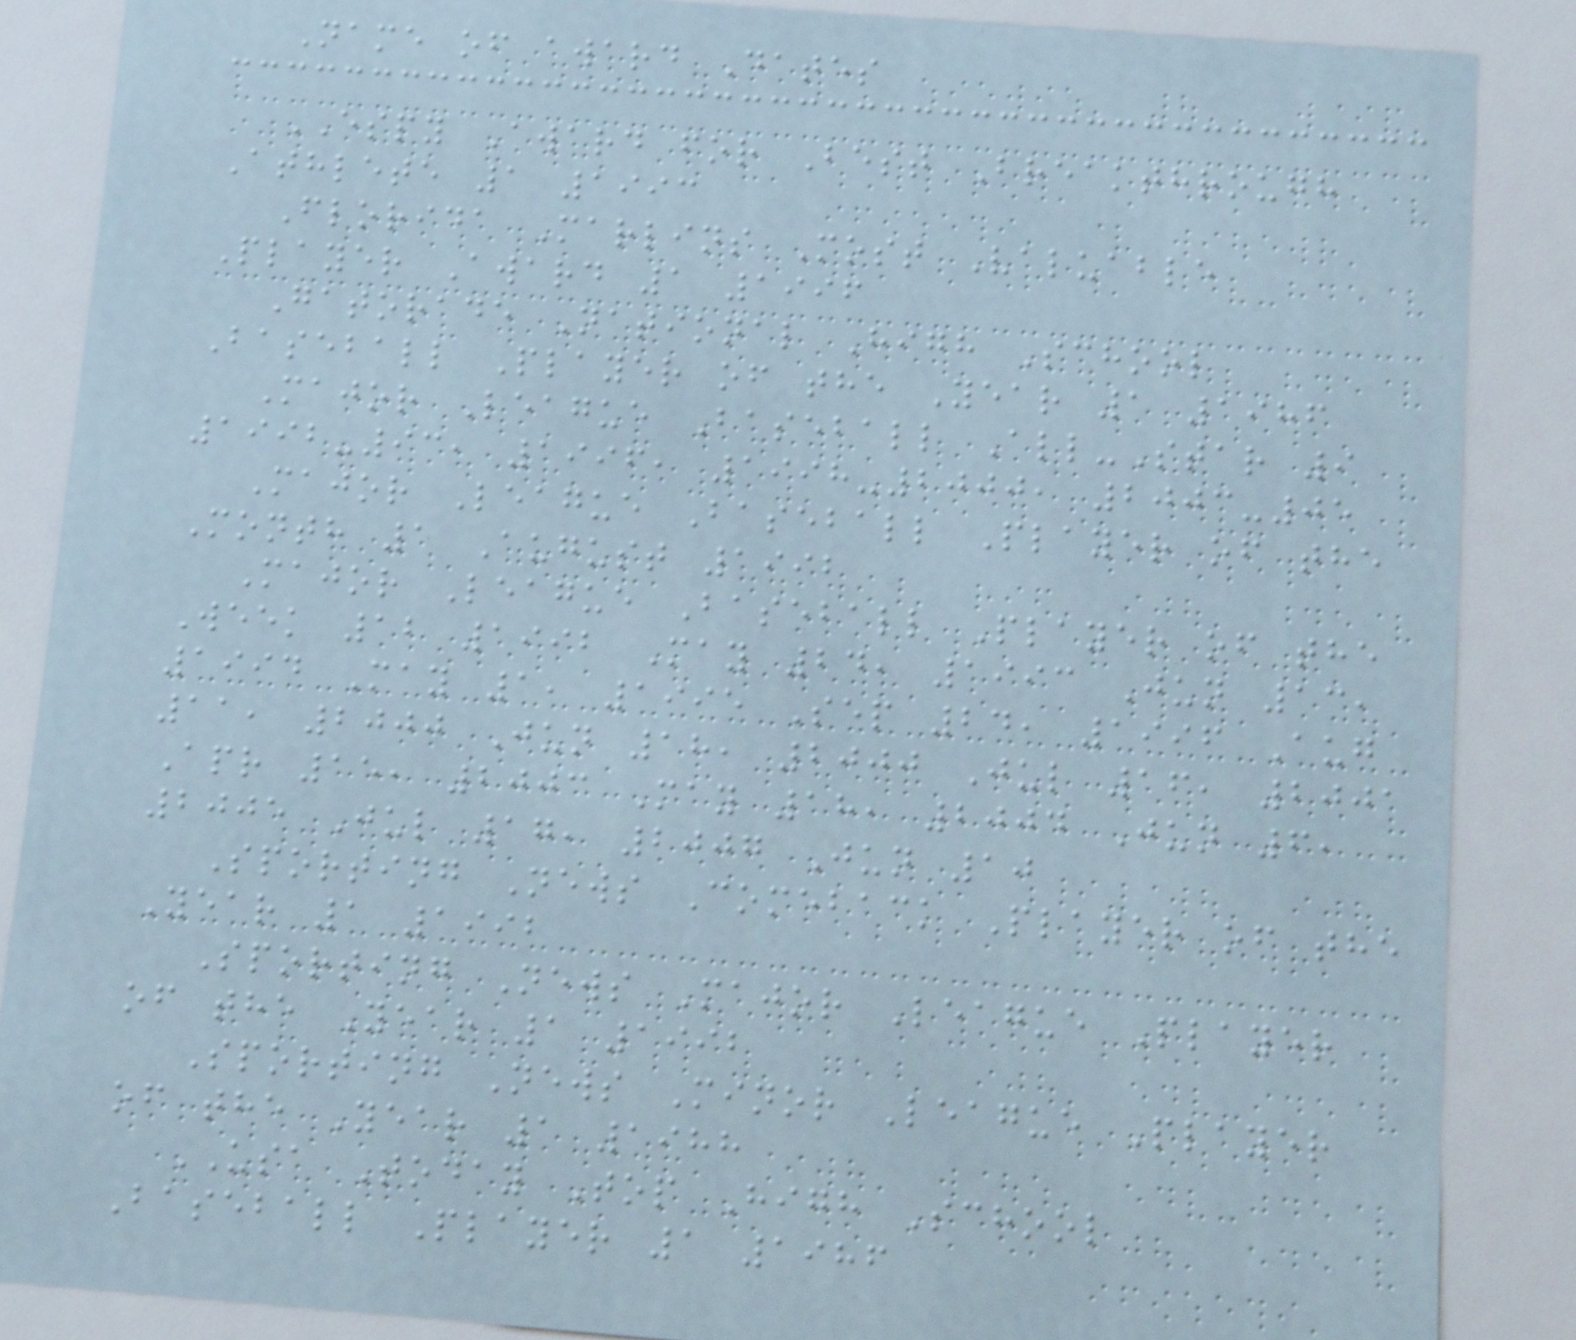Name of award Dates
ESPY Award for Best Breakthrough
Athlete 1 1993
Florida Marlins Most Valuable
Player Award 1 1996
Gatorade National High School
Baseball Player of the Year 1 1986
Major League Baseball All-Star 9
1992-93, 1996, 1998-2000, 2003-05
Major League Baseball Player of the
Month 1 August 1992
Major League Baseball Player of the
Week 12 1992 May 24, 1993 Jun 13,
1994 May 1, 1995 Sep 24, 1996 Aug
11, 2000 Jun 18, 2000 Jul 16, 2001
Apr 15, 2003 May 18, 2004 Jun 6,
2005 Jul 17, 2007 Jun 10
Sporting News Comeback Player of the
Year 1 1992
Sporting News Major League Player
of the Year 1 1992
Sporting News Minor League Player
of the Year 1 1988
USA Today Top High School
Baseball Player 1 1986
